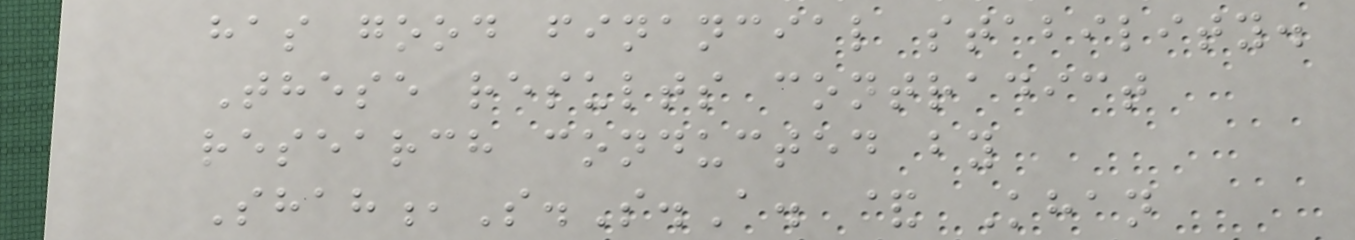has good financial stability.
These results contradict
research conducted by
Shah,S.S.A. & Khan
